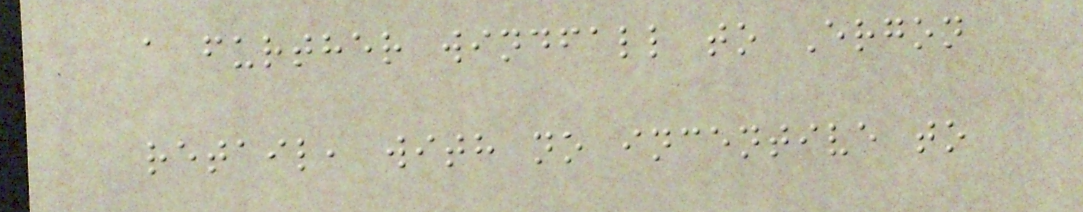a further windfall to Ergon
retail, with no incentive to
